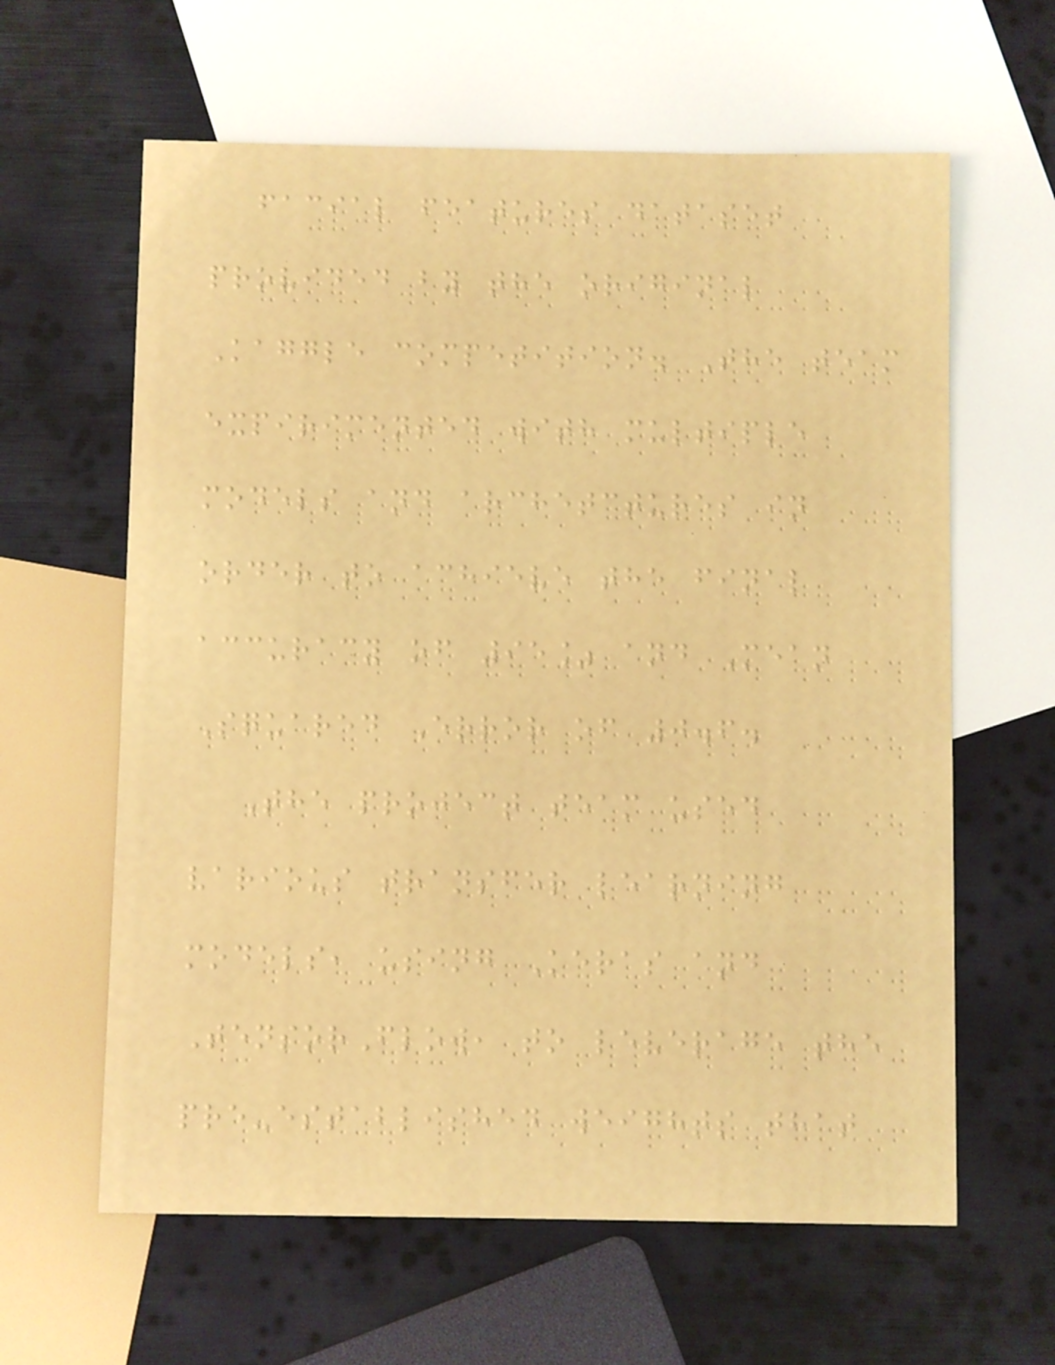facial features dataset
provided by the original
Kaggle competition. The team
expirimented with multiple
models and archetctures in
order to achieve the final
accuracy of 95% and Mean
Squared Error of 0.6.
The project team used
various transfer learning
models, using Keras and
TensorFlow, to leverage the
pre-established weights that
